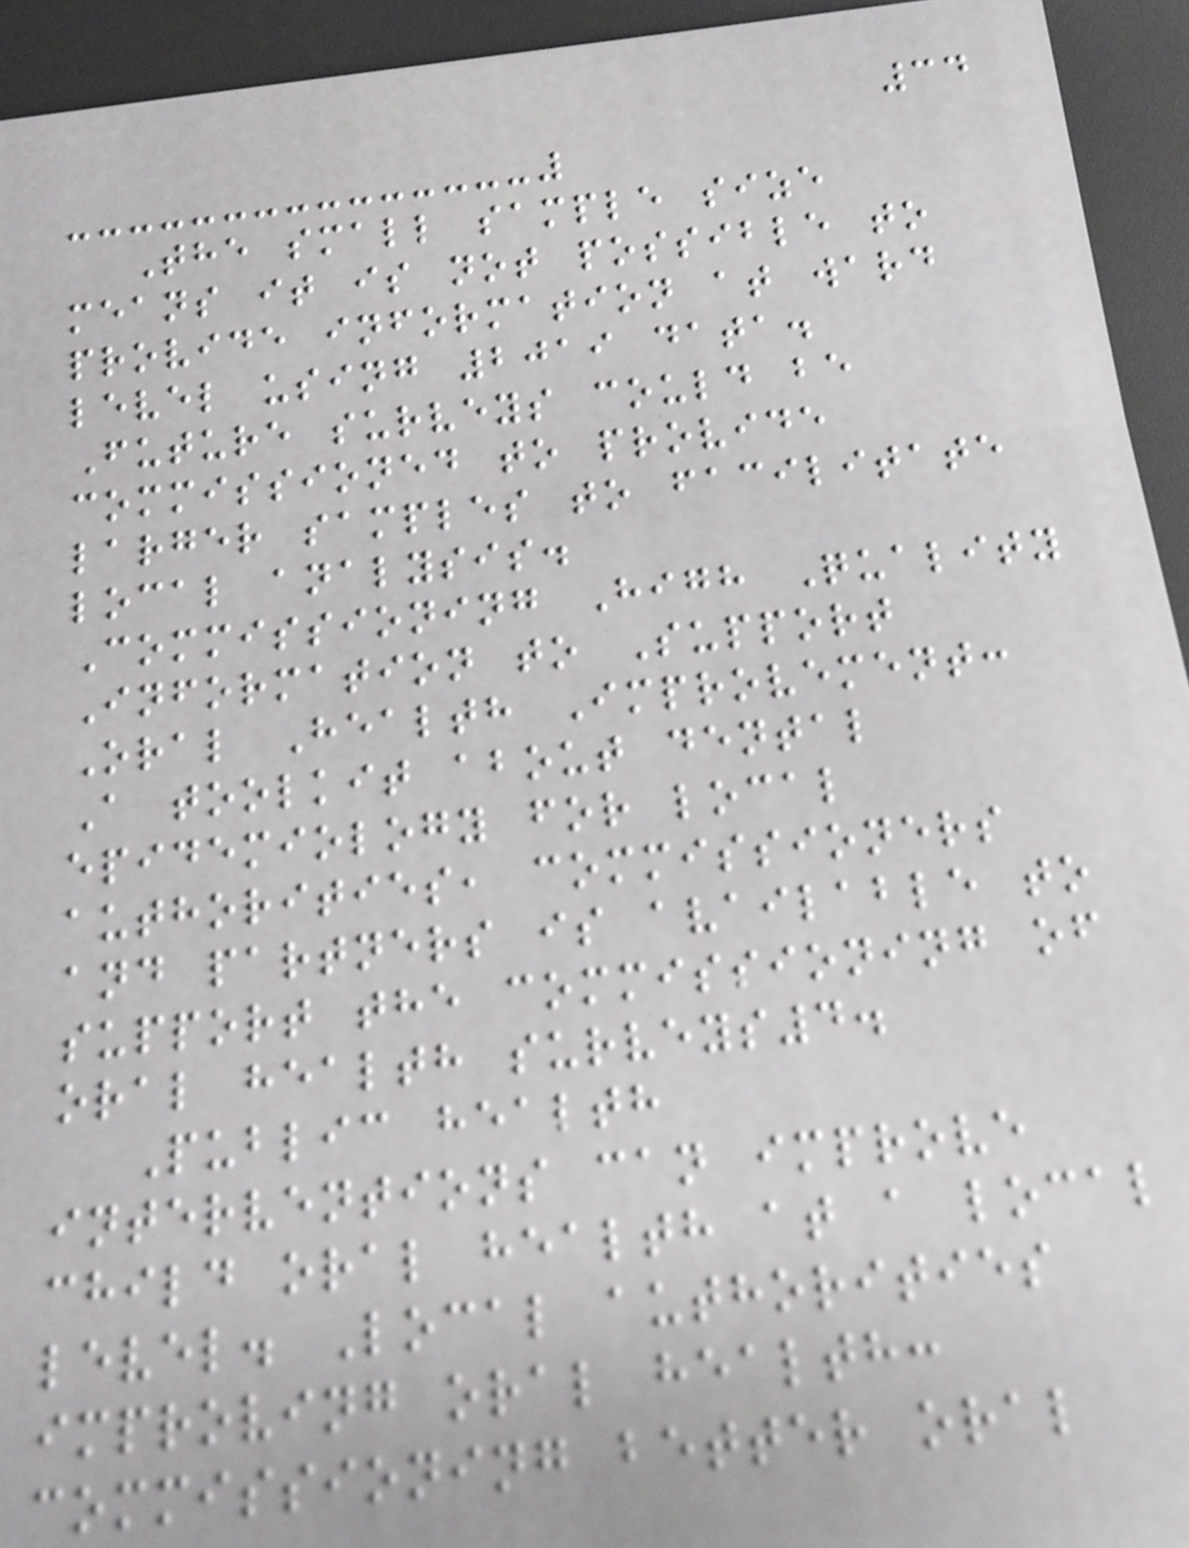34
The small sample size
means it is not possible to
provide information at ward
level using 2019 data.
Future surveys could be
commissioned to provide
larger samples to facilitate
local analysis.
Commissioning High Quality
Information to Support
Oral Health Improvement:
A toolkit about dental
epidemiology for local
authorities, commissioners
and partners is available to
support the commissioning of
oral health surveys4.
Public health
interventions can improve
child oral health at a local
level. Local authorities
improving oral health:
commissioning better oral
